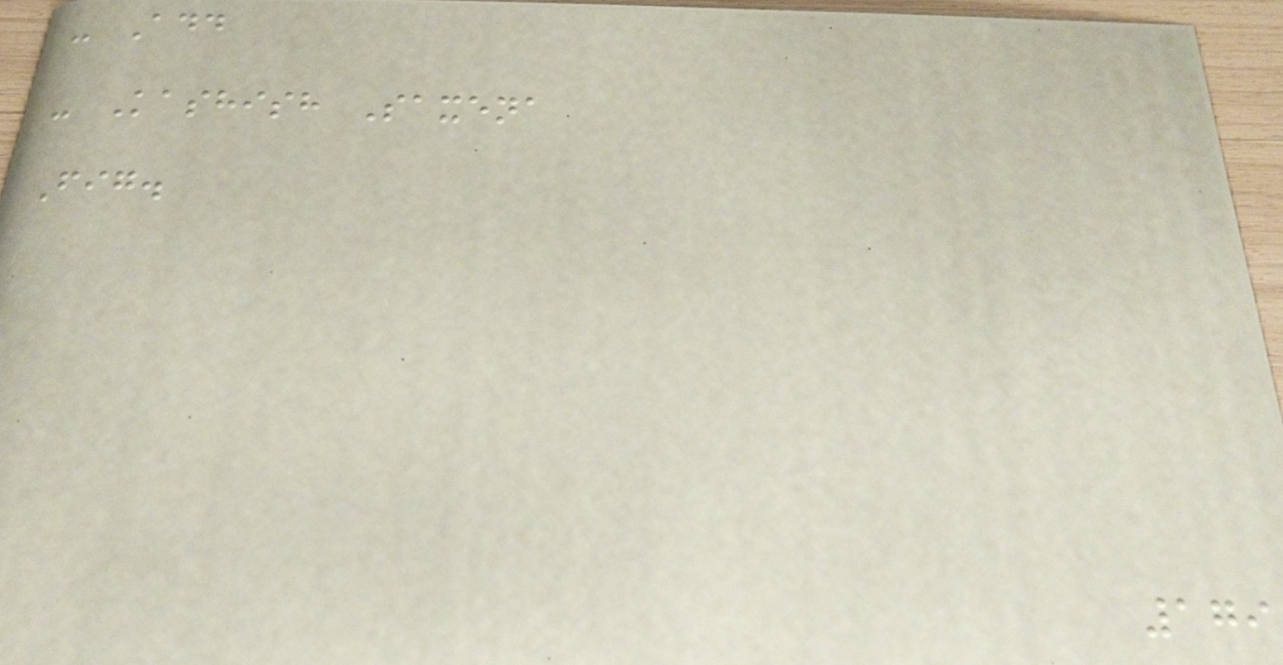- Add
- Kashish Saxena
Fig.
179
